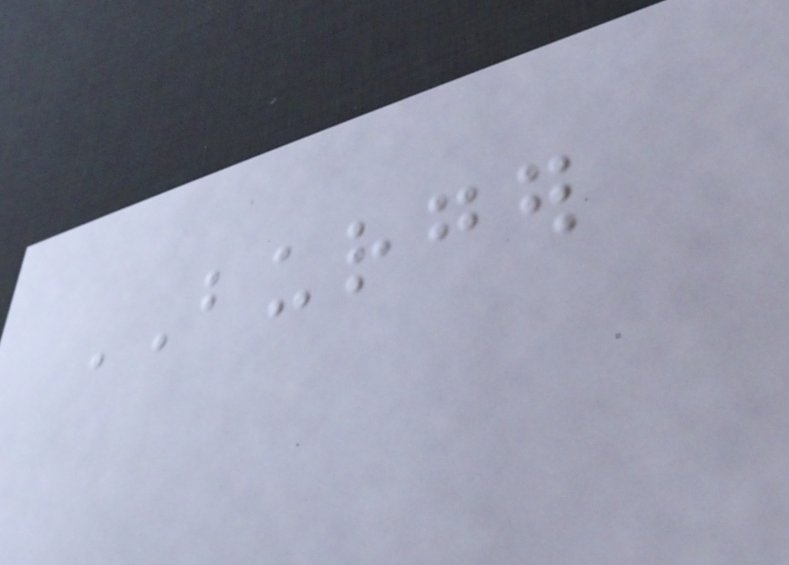BURGER
